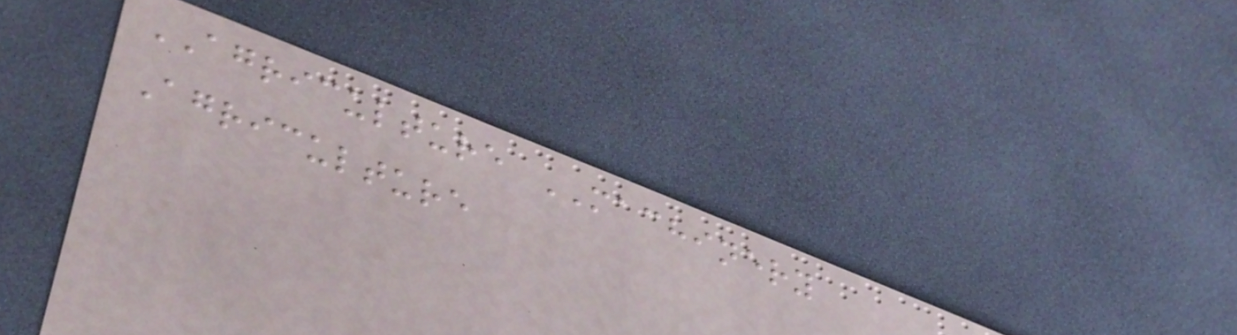AGRICULTURE MACHINERY
Agriculture
